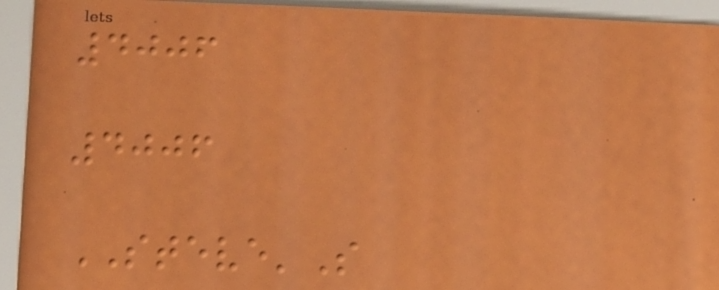4006
4006
STEVE'S
